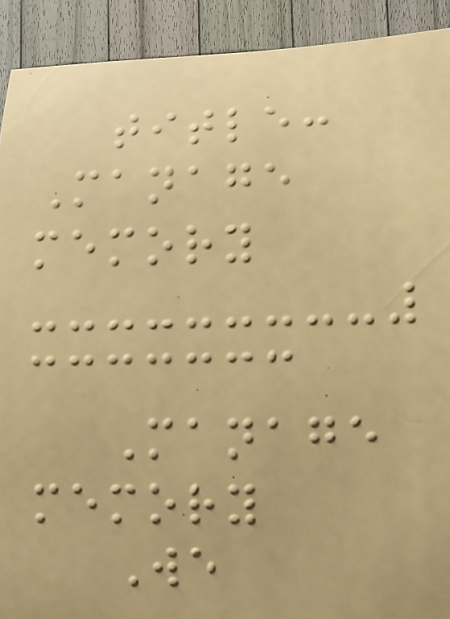title:
Manage
memory
Manage
memory
We
